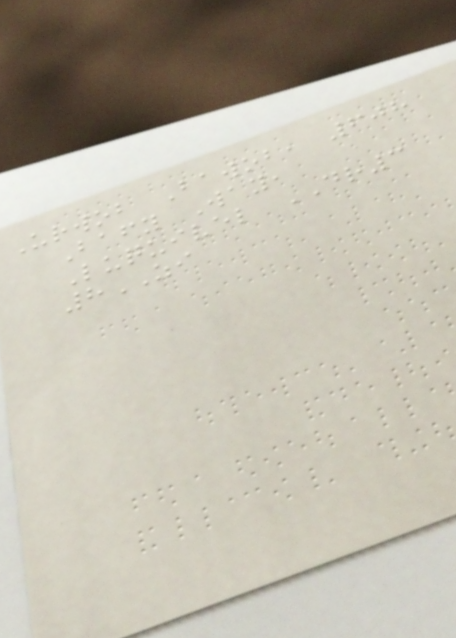Urwob Bawob, 608
Bafy Way,
Luquivel DR3
8ZI
